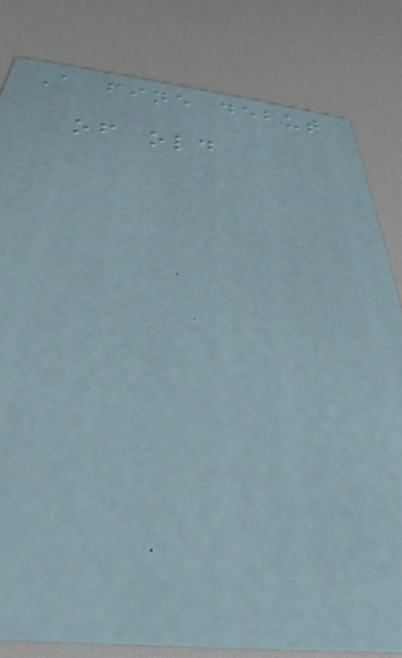A fine debut
of old
